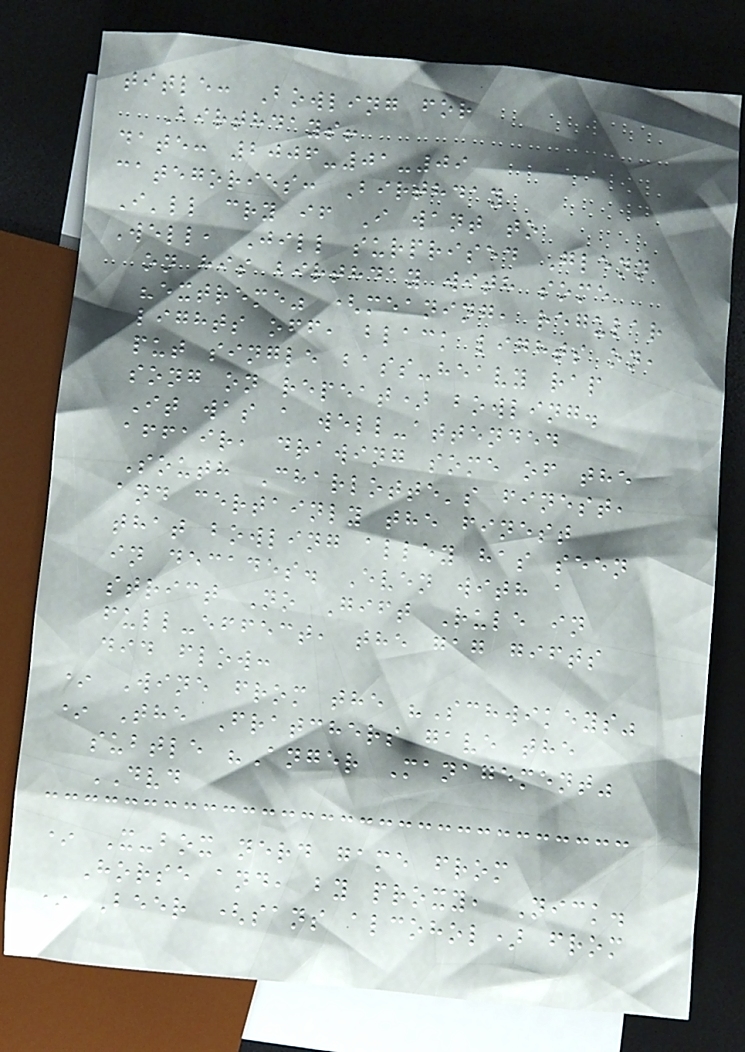title: Bowling for
Birthdays!
date: 2006-01-09
categories: Birthday
I'll cry if I want to
Well, Jill surprised Glenn
on his birthday with some
"extreme" (meaning, regular
lights off, black lights on,
put single bass-heavy rap
song on repeat) bowling.
It was a well-attended
affair, drawing some of the
South Charlotte's finest,
and certainly the finest
that bowling alley has seen
in decades. Even with a
strict No Gift Rule in
full-effect, the gag gifts
did flow:
* Wine from the "Schwikeys"
* The Fratchers gave the
subtle "Anger Management"
DVD
* X-box nerd game from
Horse and, by proxy, Nick.
* Beer (sans alcohol) from
